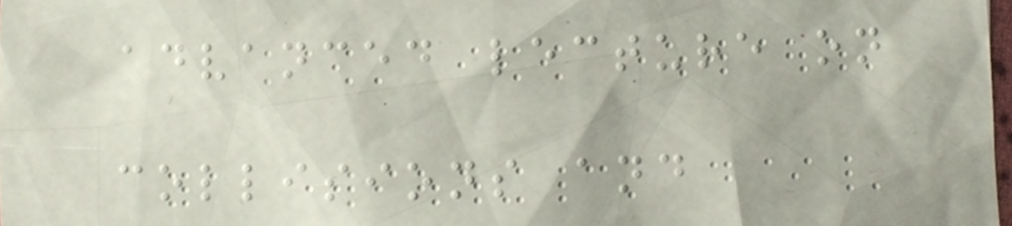advanced lecture on
collisions and
